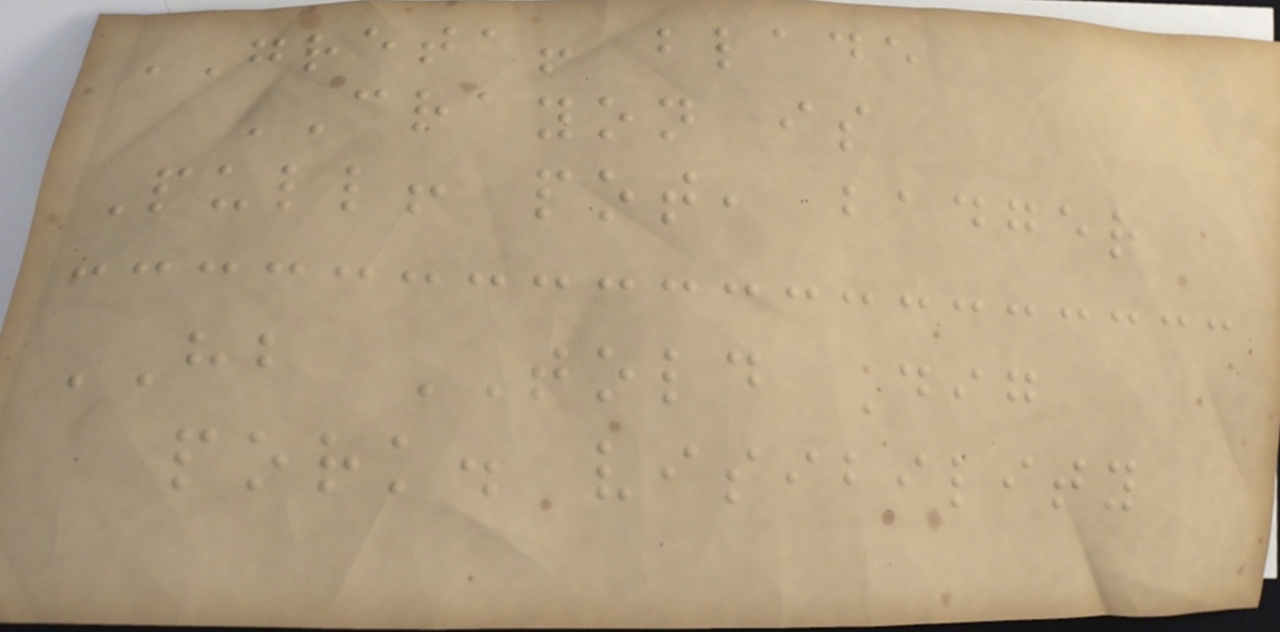GRETA! blade
CRAYON is
Pull! pot, badger
HB TOLD Dig
pork. visibility
